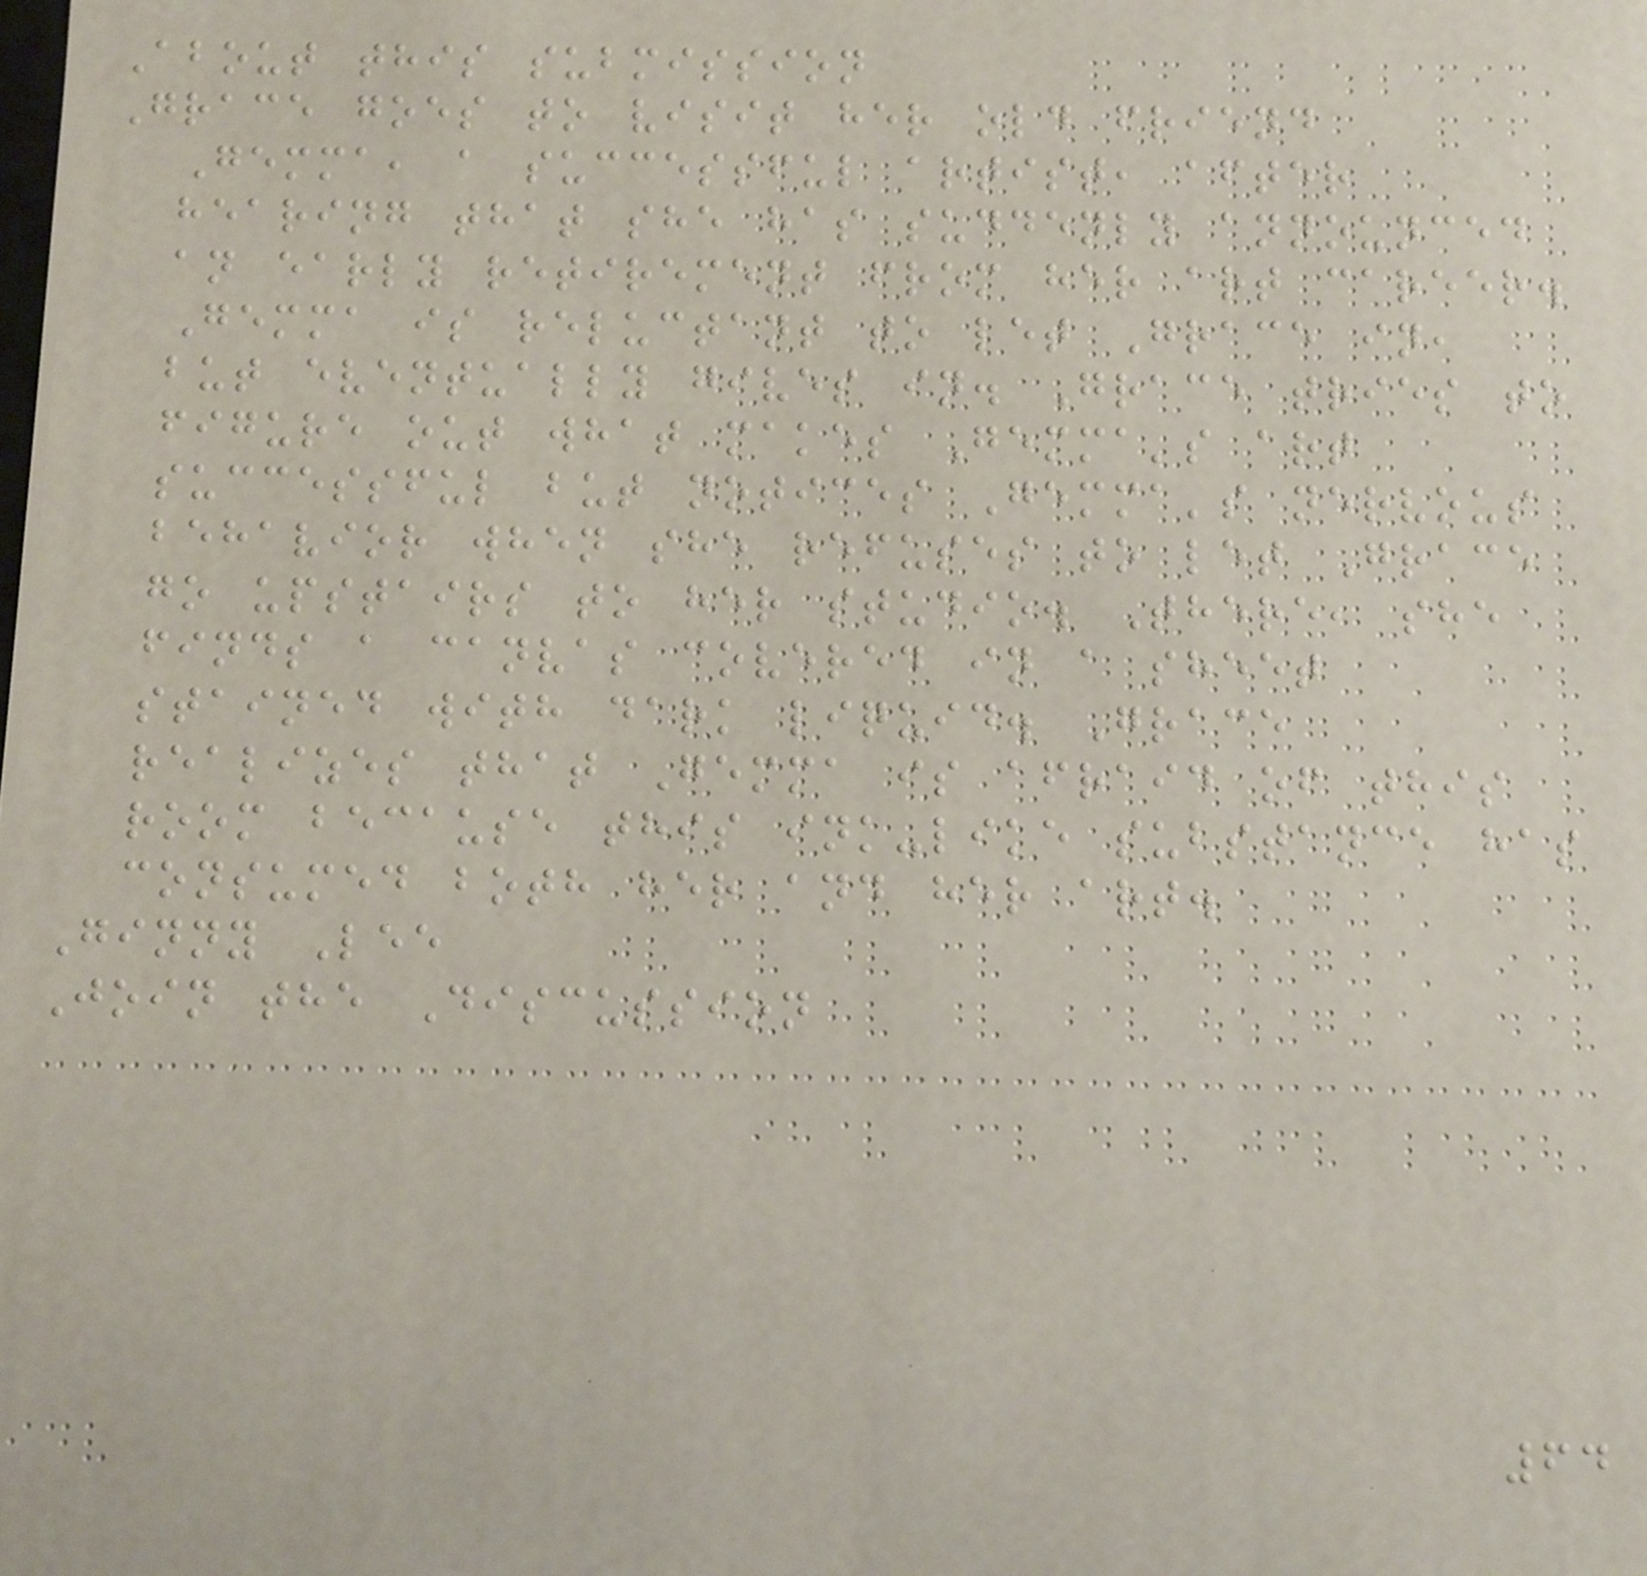About this submission
Grace goes to visit her old friend
Gemma, a successful artist, after
hearing that she has suddenly announced
an early retirement from her art career.
Gemma is reluctant to let Grace in,
but eventually gives in. Grace tries to
figure out what makes Gemma's art
successful but notices Gemma's nervous
behavior when she refuses to let Grace
go upstairs to her studio. There, she
finds a canvas covered in a sheet
stained with dark liquid. Grace
realizes that Gemma is afraid of this
room because this ink-like substance has
consumed both her and her art.
Ginny Lee
Join the Discussion
64
